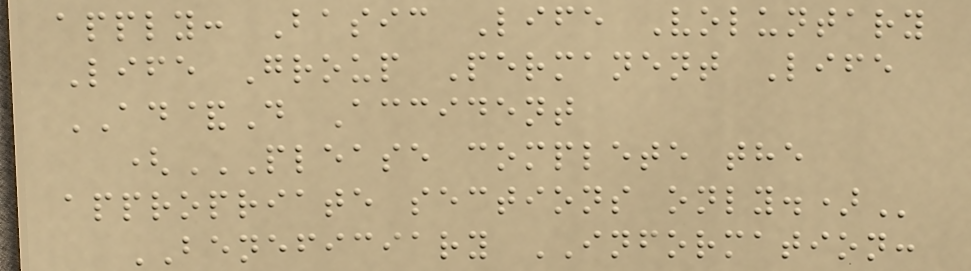apply: Basic Life Voluntary
Life Group Permanent Life
AD&D Accident
(PLEASE COMPLETE THE
APPROPRIATE SECTIONS ONLY.)
BENEFICIARY INFORMATION:
